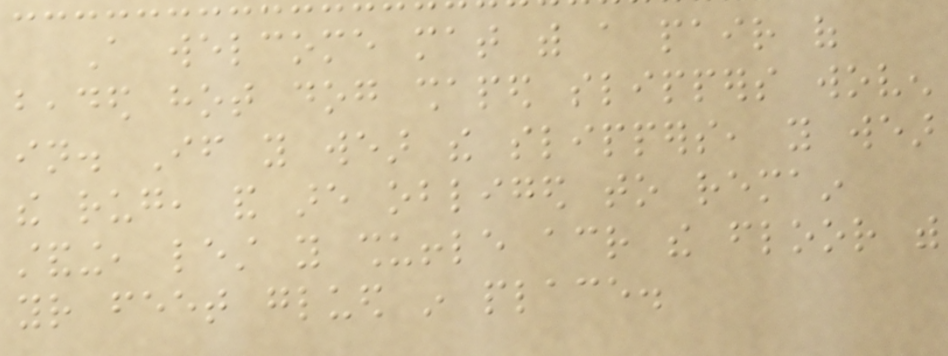A welcome mat with a pair of
beaded hot dog shaped slippers woven
in. If you wear the slippers, you wear
the rug, and are obliged to remain
standing, lest you shuffle across the floor with
your feet glued in place.
